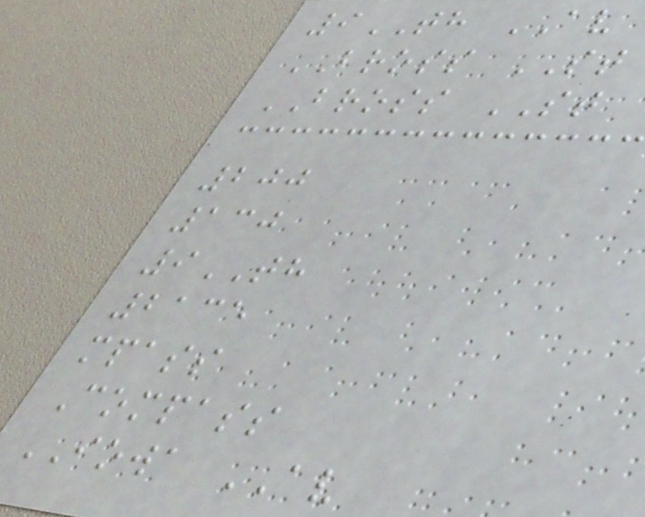9TH AV
BROSS ST
BROSS ST
200
130
9TH
2135
mpass
Compass
IOWA AV
